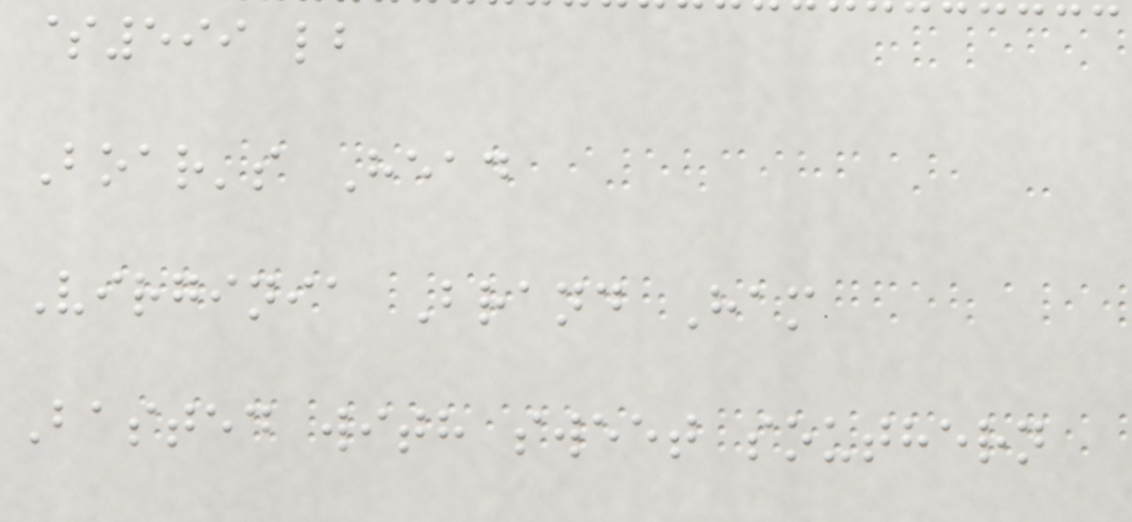$599 lb
Boar's Head
Virginia Brand Ham
Basted with sweet southern
